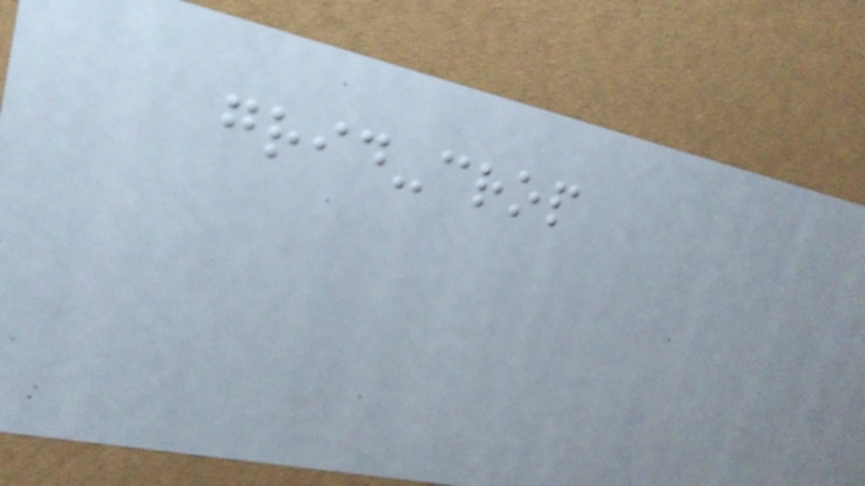grid-crop
